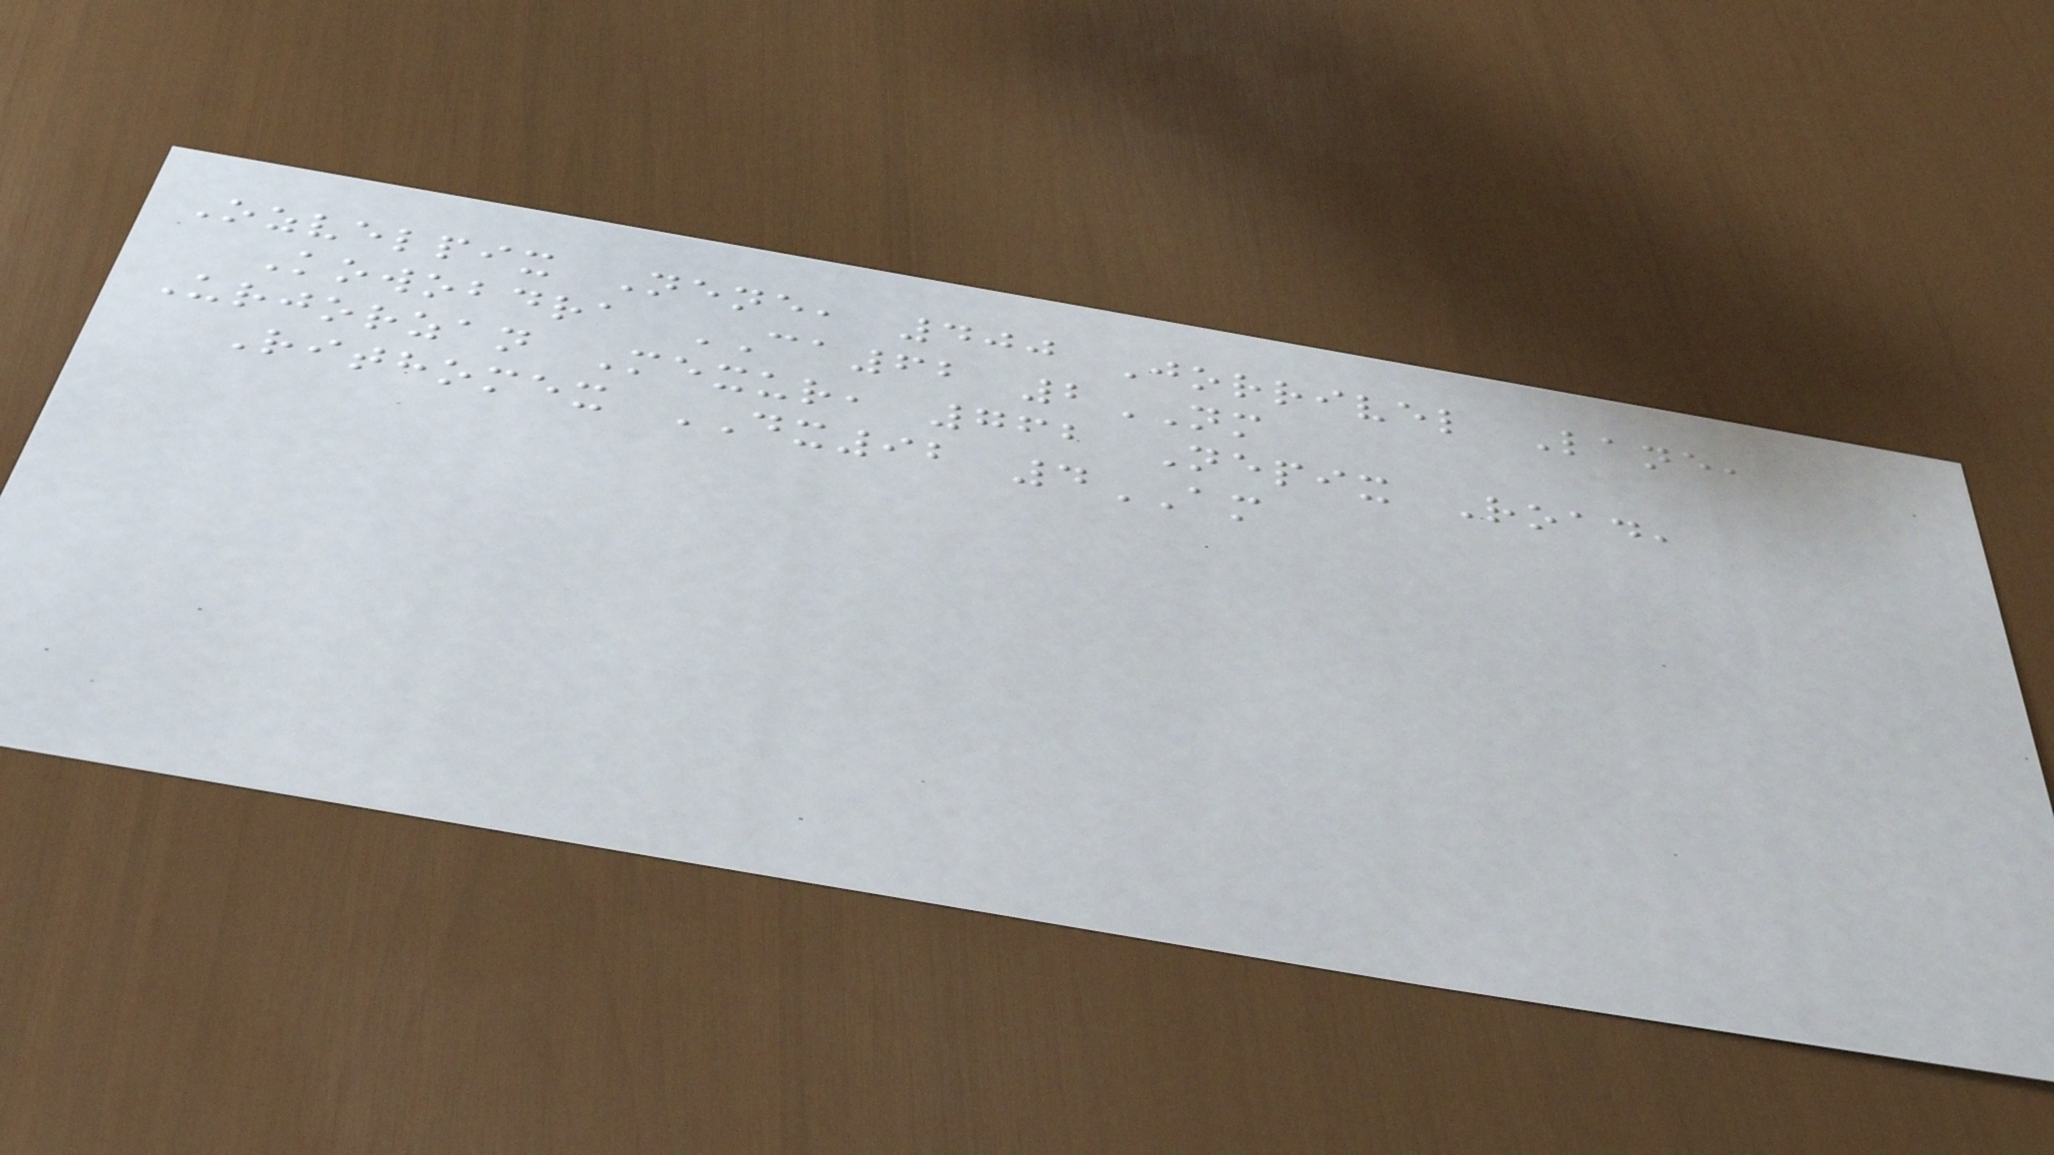Ozvelpix Nene, 400 Jorrivel Lane,
Kowobdra CA62 2NM
Urjorzan Mexur, 762 Nepix Road,
Rithomex DX92 4AM
